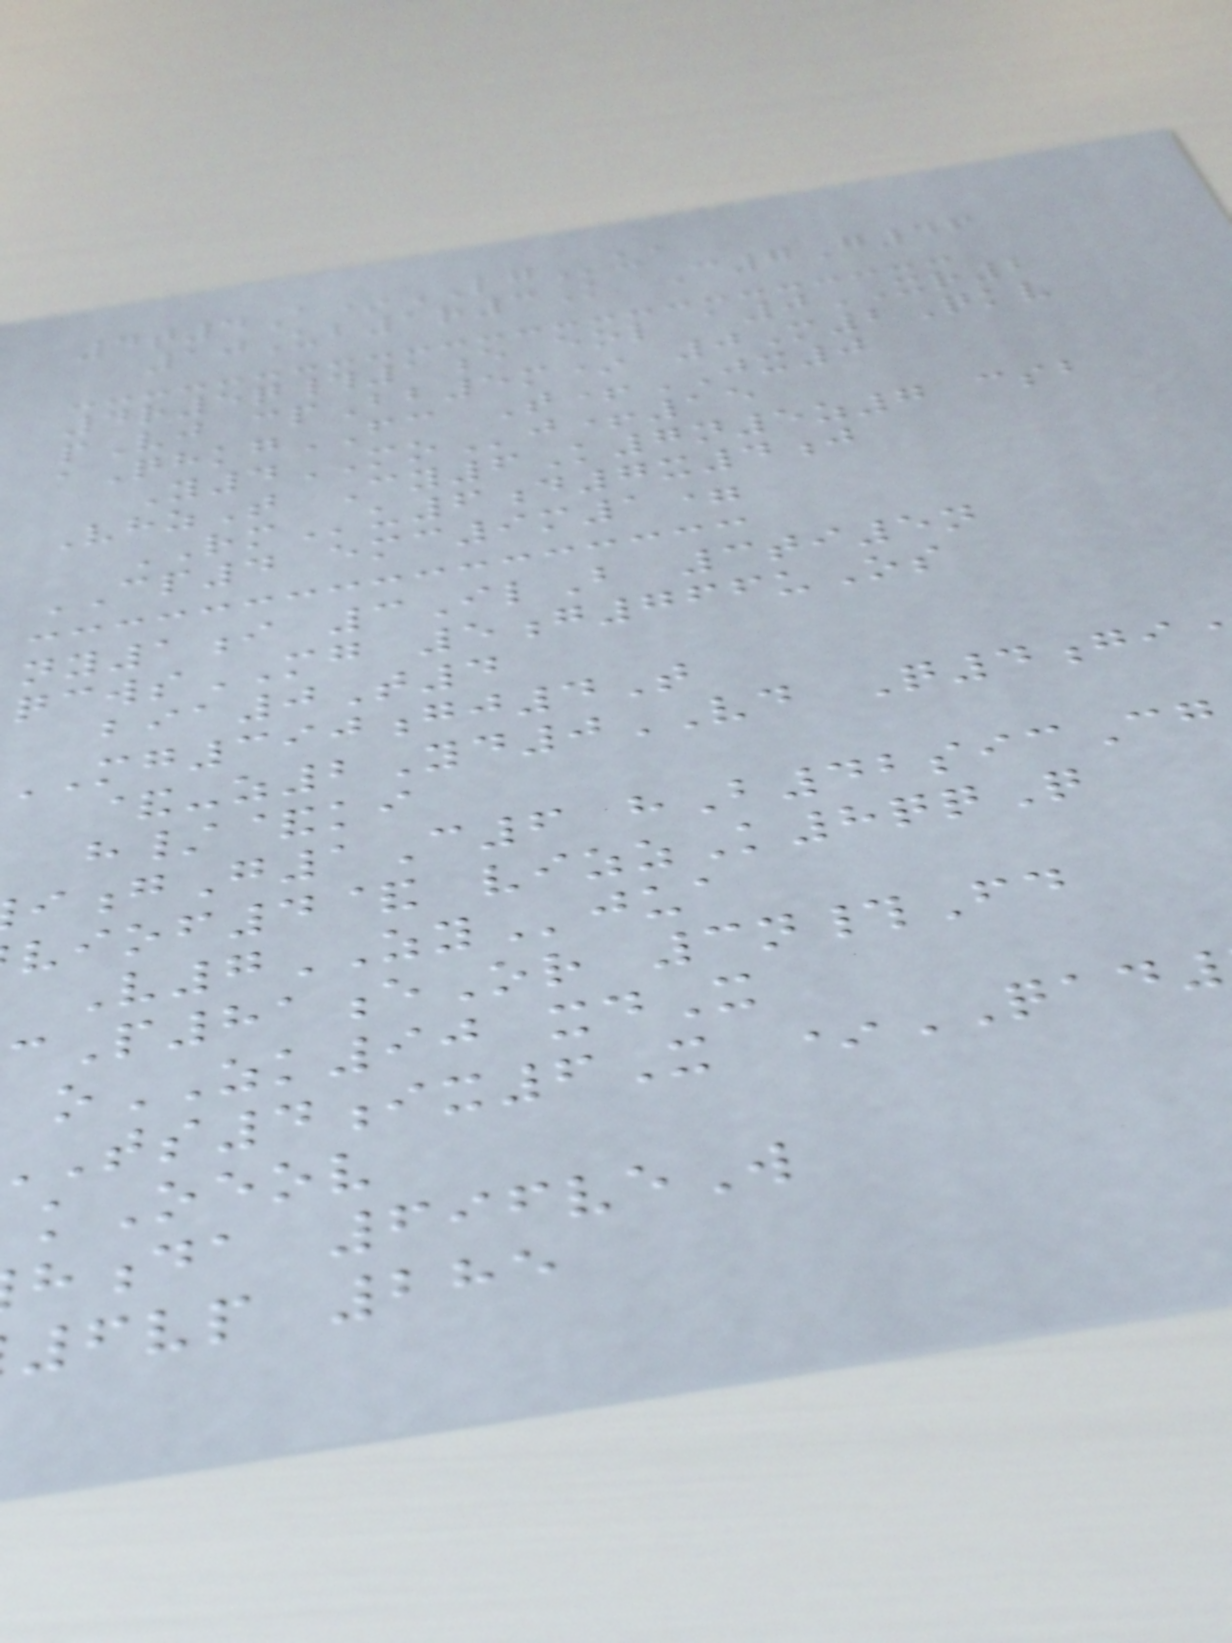4t4A*LGua
10Ub1r3K C7G46
4r5q#1e eol a0XR2
pVj cpBb5m* 0M2Qkv
aQhkgFC T+JX0
Y4MOj+15
VhzT Cy6K7n5z7 csb
RMu6d7x4j
CP4 emc9m1=
ny1i 3IlB 3ti5n
qcwsMG 5g766uOs
bia0T4
MG390gj4T
&-z2Yd0VD Q4gi
h/&ki
gG1C6 hB42sicCg
viof4& vizzK8qqQ
V7ZYjua
P81eOr 3n#Fd
oZK90 xdX
4ix6X *QAD
kOeov
da 696veW
6vp 285
